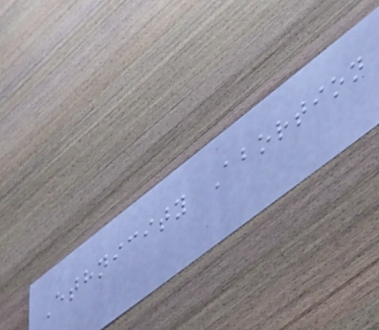Ethnicity Abortion
